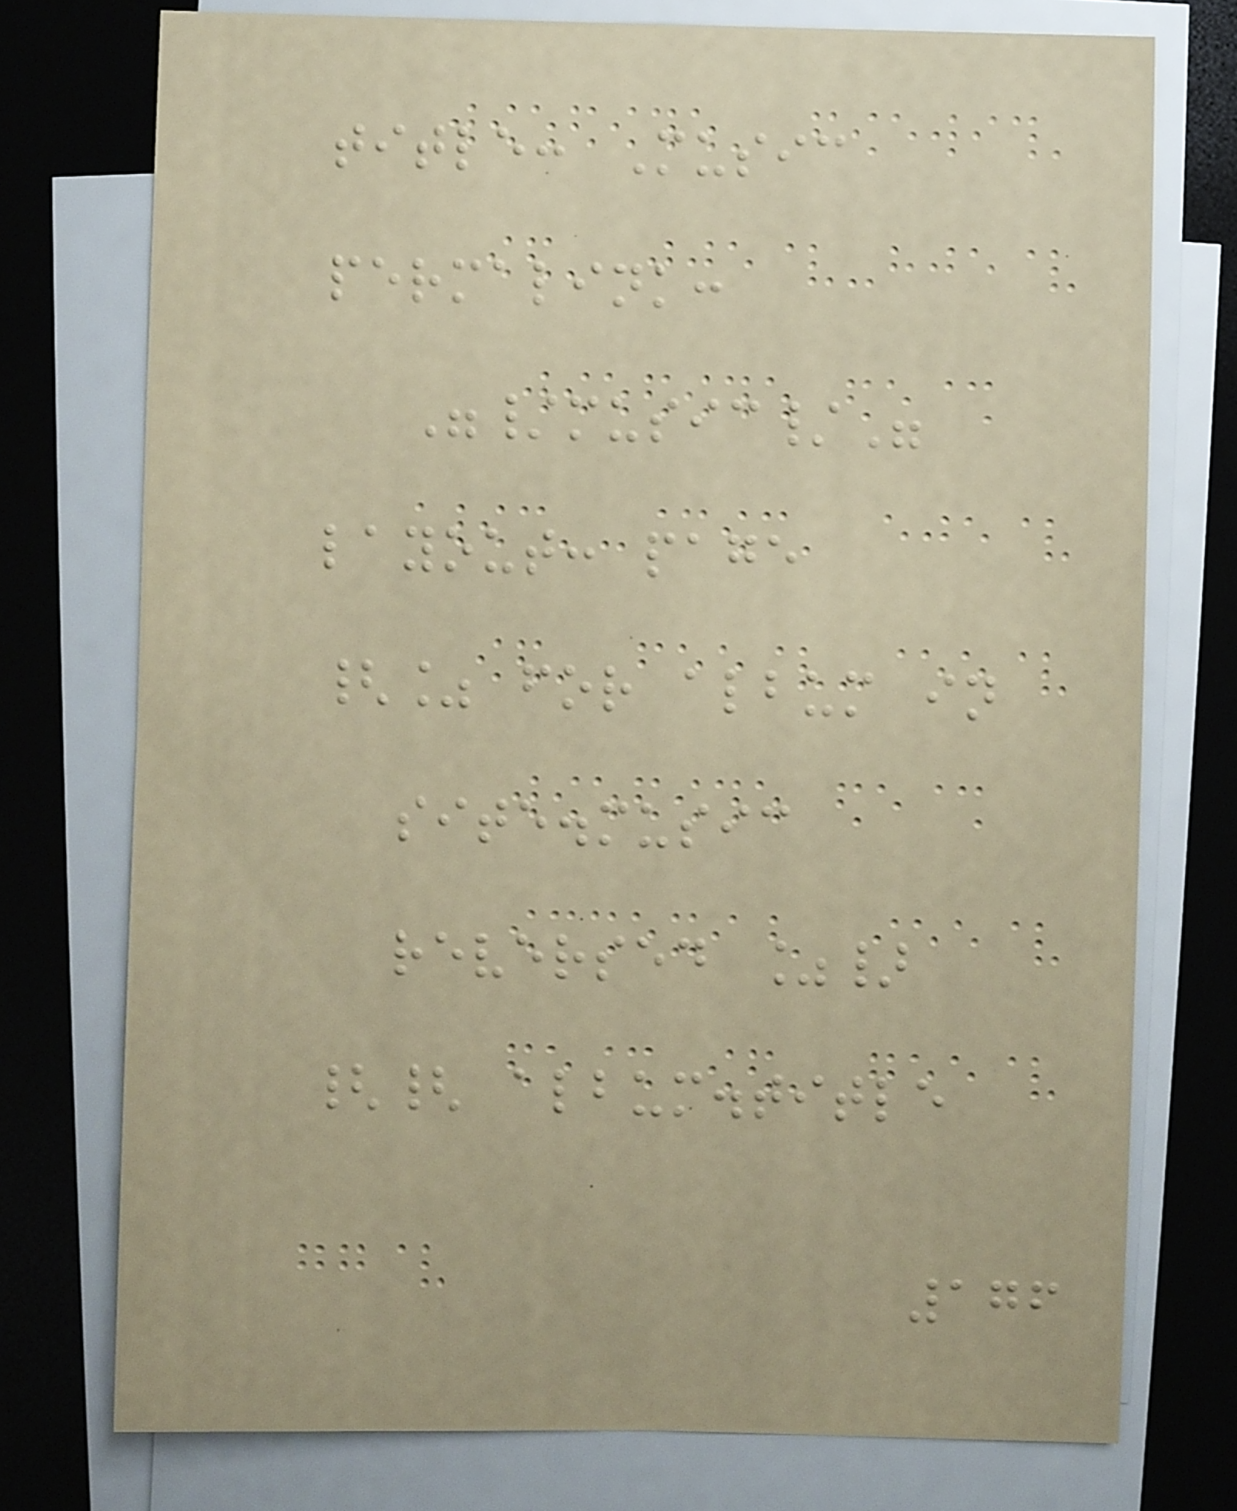title: Music
permalink:
"/music/"
layout: page
{% for album in
site.music
reversed %}
{{ album.title
176
